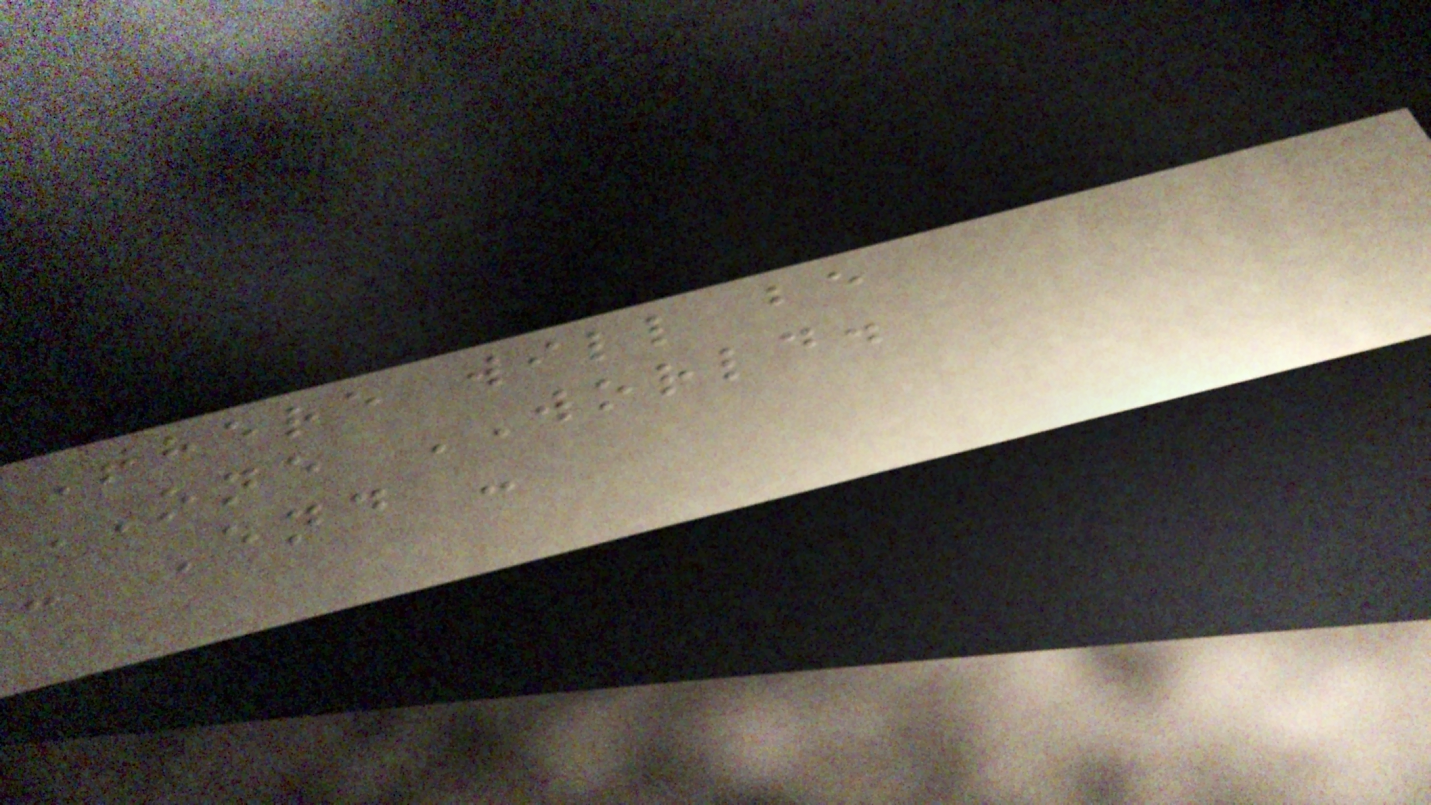There will be
ONE WORLD.
- End -
